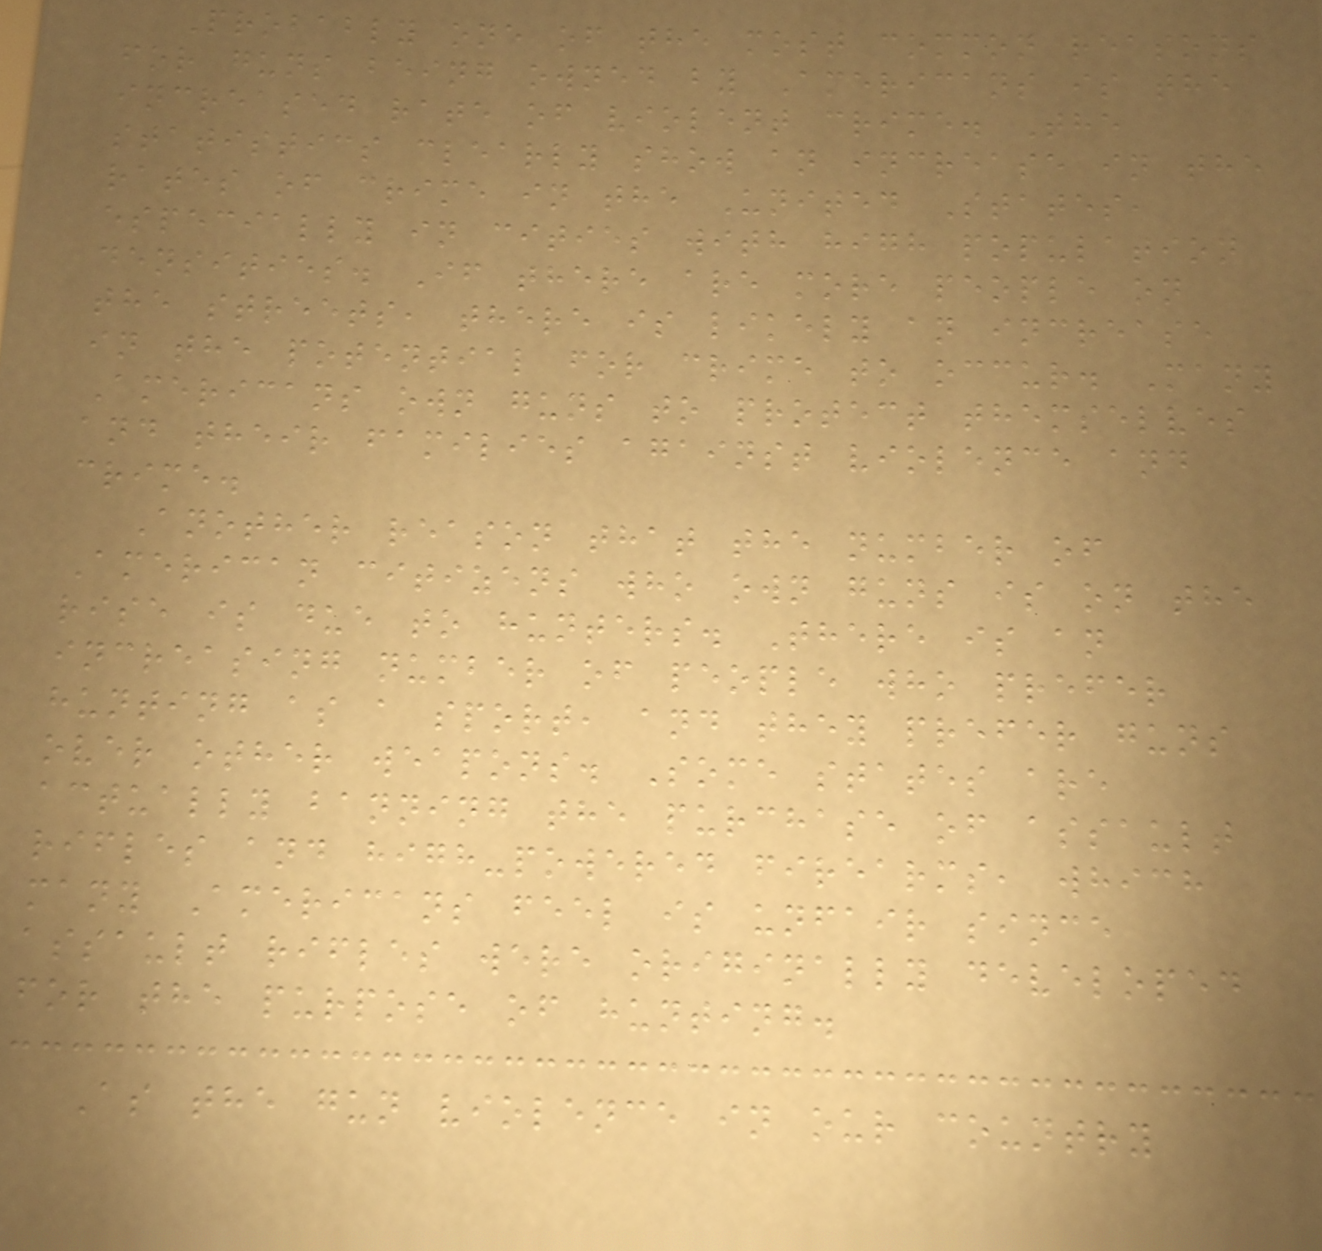Probably one of the most common reasons
for guns being owned by Americans is the
increased rate of violent crime. The
statistics clearly show an increase in the
rates of crime in the United States,
especially in cities with high population
densities. If there are more people on
the streets, there is likely an increase
in the potential for crime to occur. Many
Americans own guns to protect themselves
and their families against violence and
crime.
Another reason that the number of
American citizens who own guns is on the
rise is due to hunters. There is an
increasing number of people who prefer
hunting as a sport, and they prefer guns
over other weapons. Some states are
actually banning the purchase of assault
rifles and high-powered firearms, which
many Americans feel is unfair since
assault rifles were originally developed
for the purpose of hunting.
As the gun violence in our country
